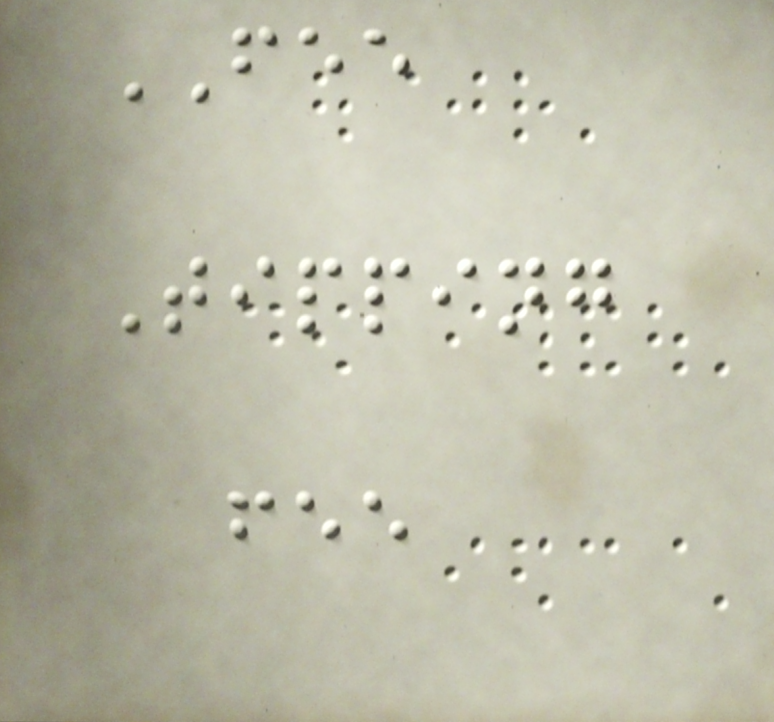FEE
Tipping
fee
